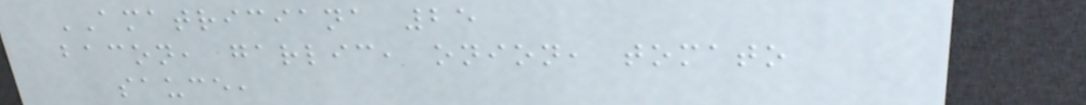AMATRICIANA 25
bacon, garlic, onion, tomato
sauce,
